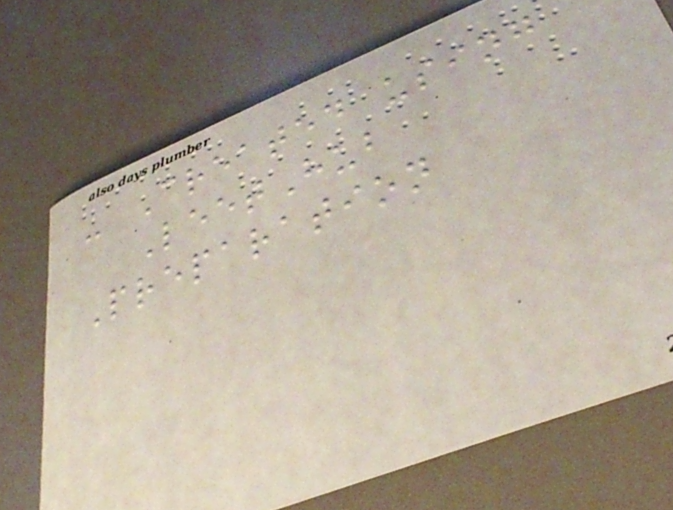- Created using
LeetHub
Preparation
